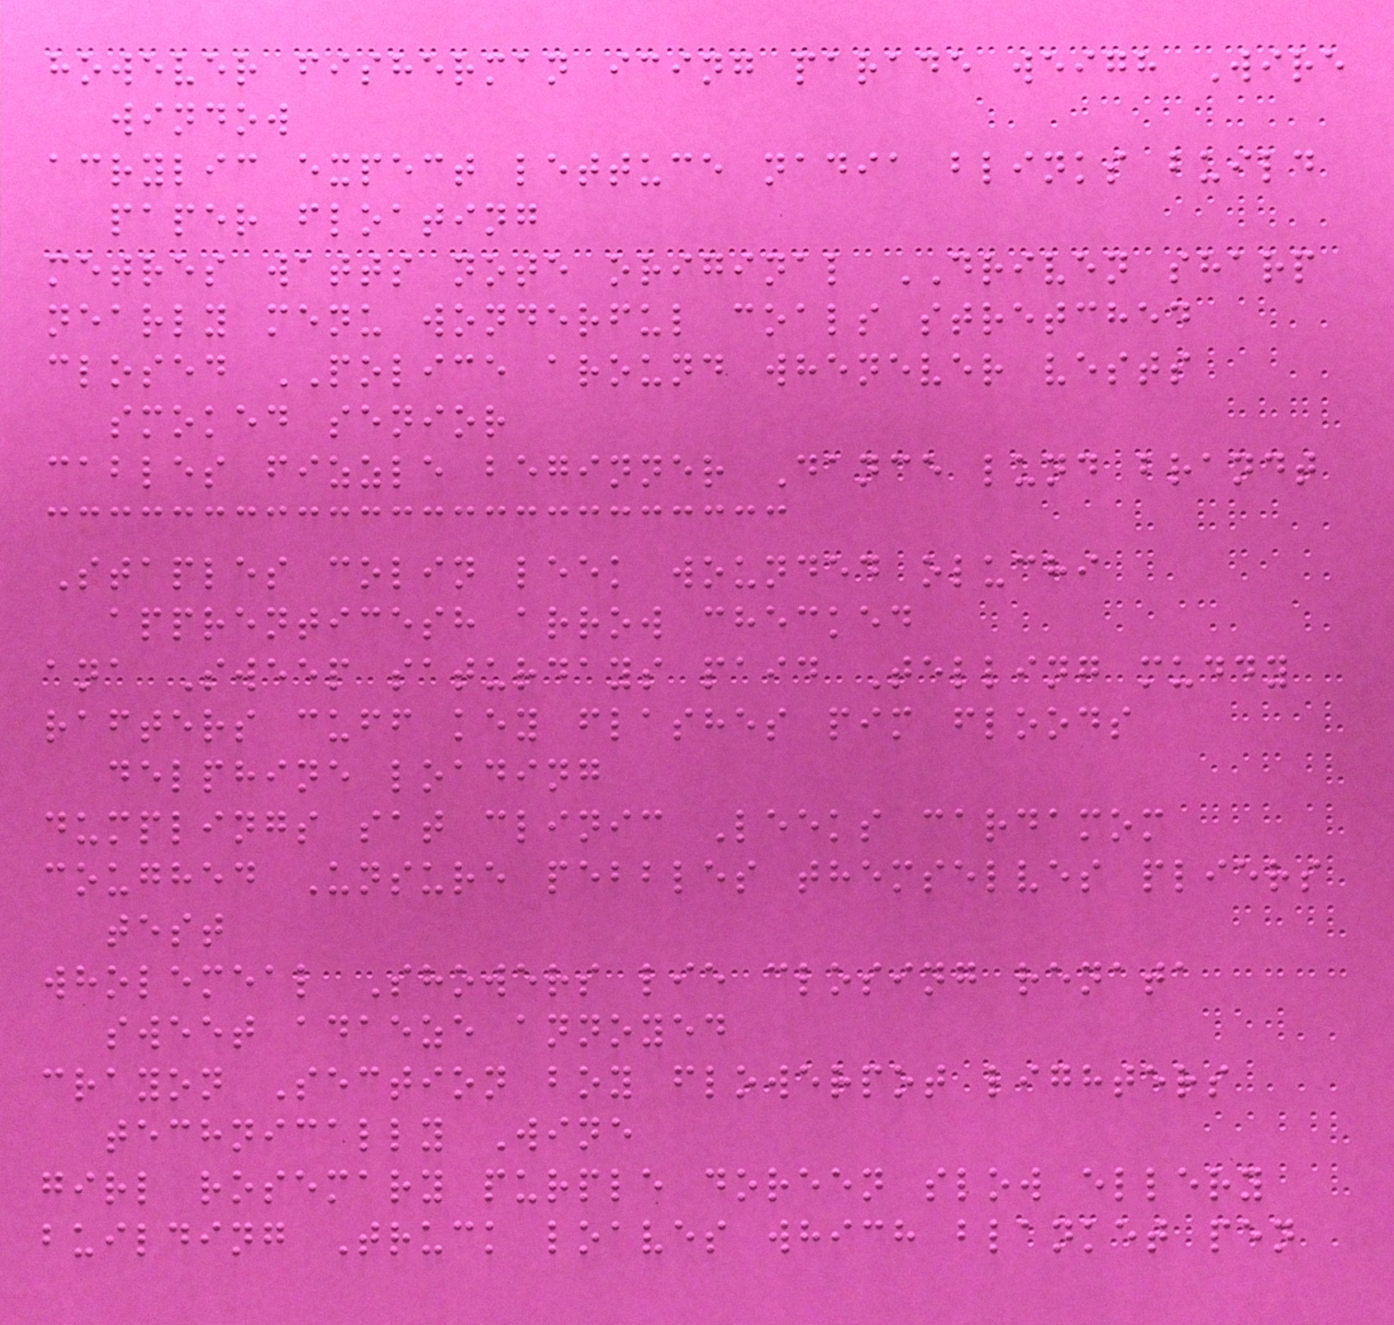however fisherman icing parade weigh Wire
window
acrylic expect lettuce nadia blinks build
paper floating
metres watts note original DRIVEN sharp
nearly menu wonderful coals stretched
closed POLICE around whenever vests
smoked senior
cables fizzle beginner Dance lund brandt
Staples colin leek wounded oluchi
apprenticesh arrow checked
ana Sweep saturdays paid Telling muddy
rafters cuff key flashes pim floods
delphine loading
dumplings sat clinic Leeks cardamom
coughed Unsure pebbles themselves pliers
test
wholemeal Showers lie closing renata
sweet adaeze annoyed
crayon Section boy flowerpot lighters
technically Wine
girl rosemary purple doreen slow ellery
building Truck loaves which blanket pen
